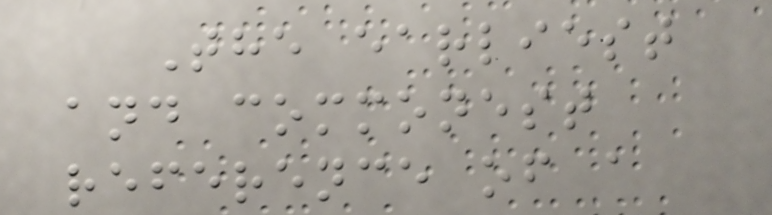The earliest
and commonest
reference of a
